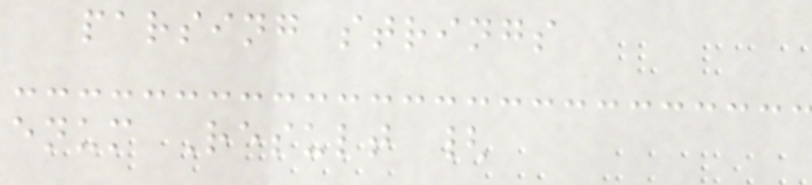parsing strings
enum Result {
